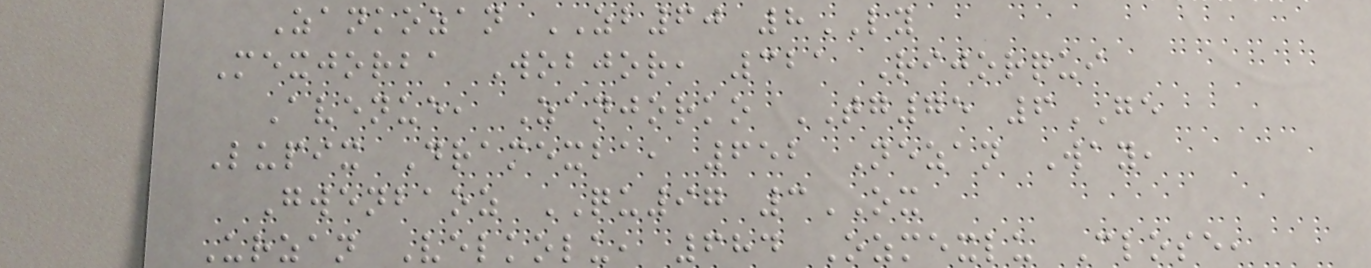Zankozan ZB60 8LY
Mexjorba Wobjor, 321 Rijorqui
Avenue, Zanjorko TG75 6GE
Lupix Dramexba, 652 Nezan Way,
Gwenbaoz QU97 3OX
Urzan Velkolu, 684 Ozmexlu Close,
